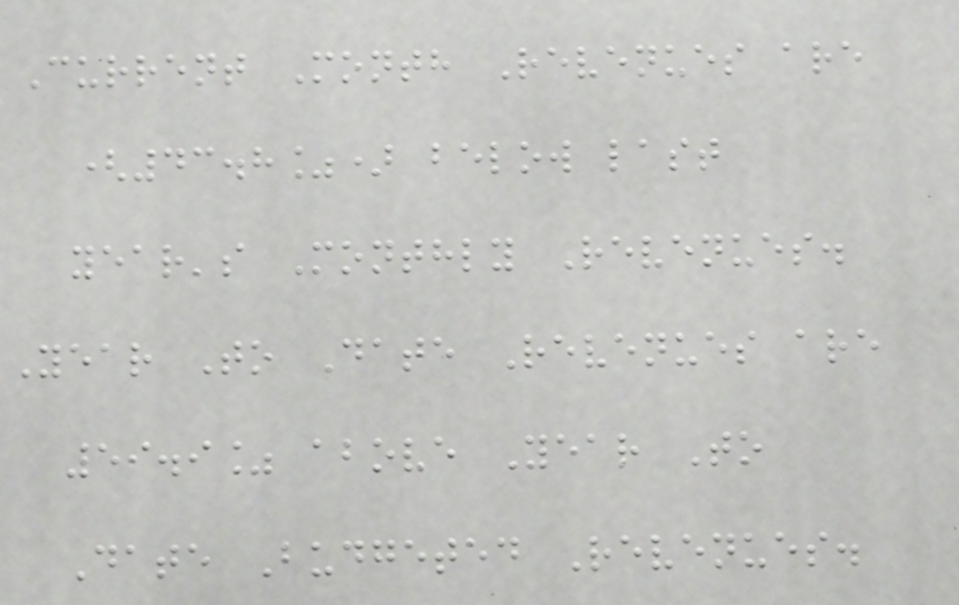Current Month Revenues are
(43.8%) below last
year's Monthly Revenues.
Year To Date Revenues are
59.9% above Year To
Date Budgeted Revenues.
